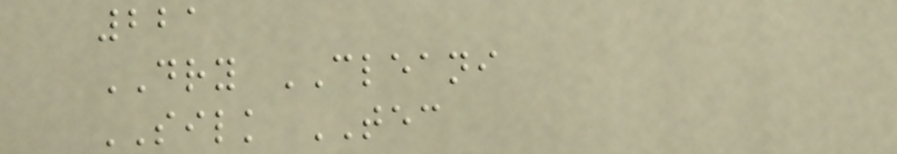221
DRY CLEANI
SILK TEC
